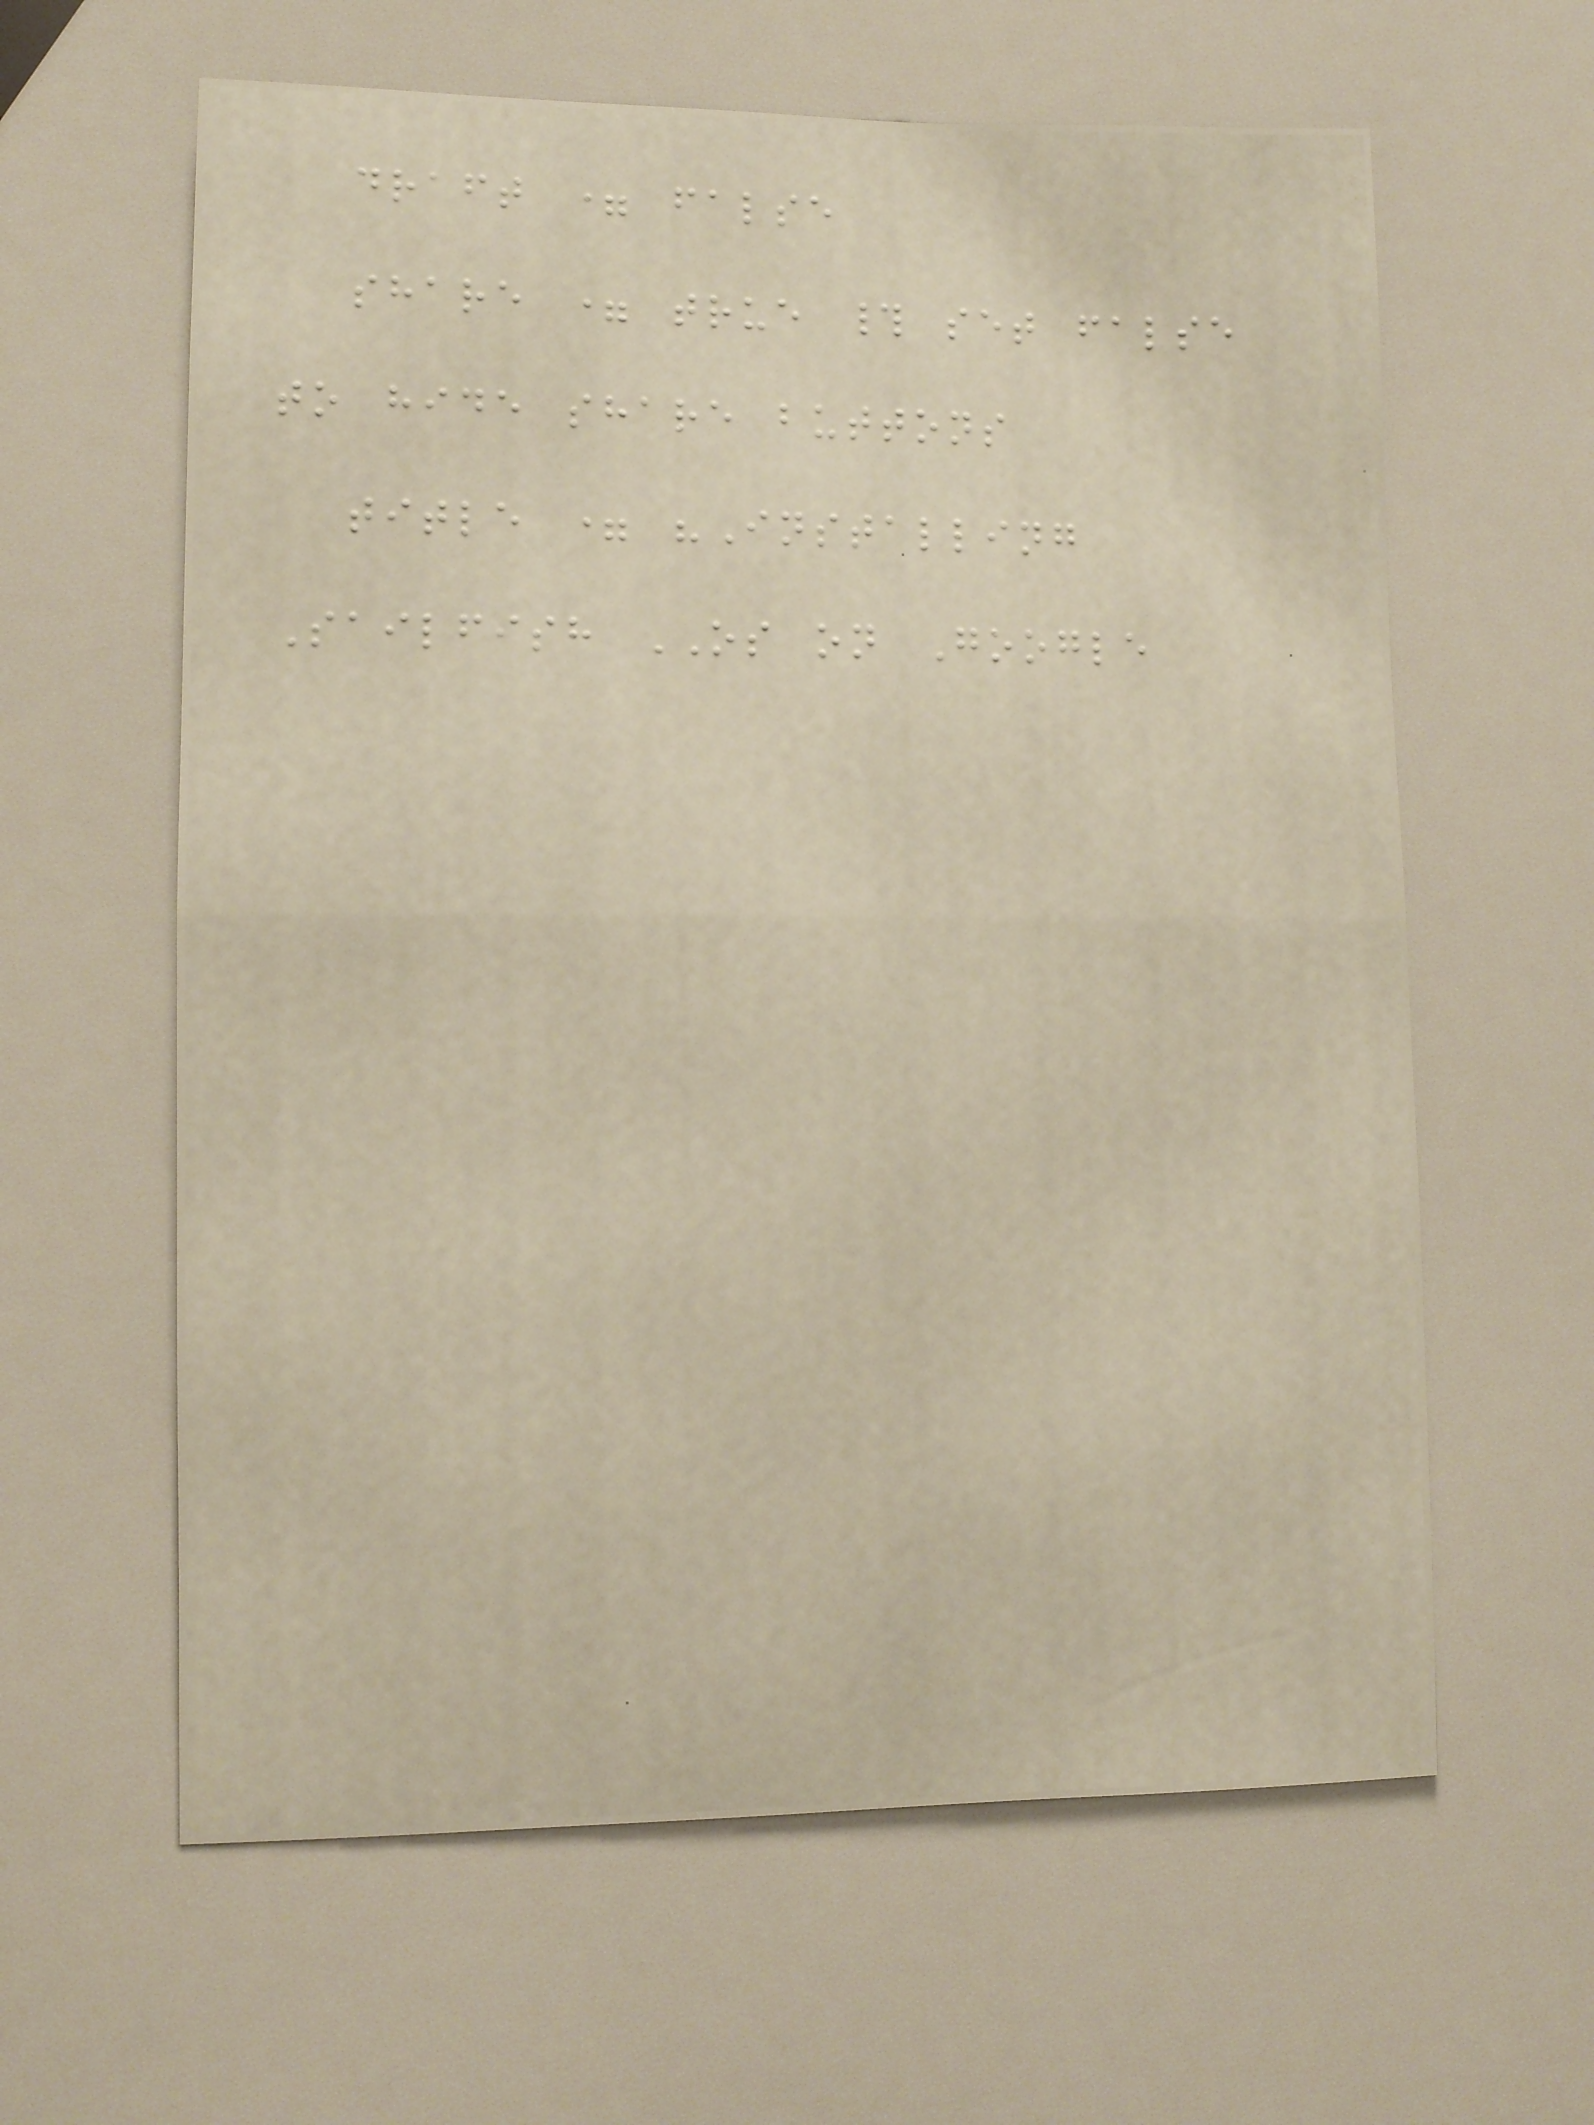draft = false
share = true # set false
to hide share buttons
title = "Installing
Sailfish OS on Google
